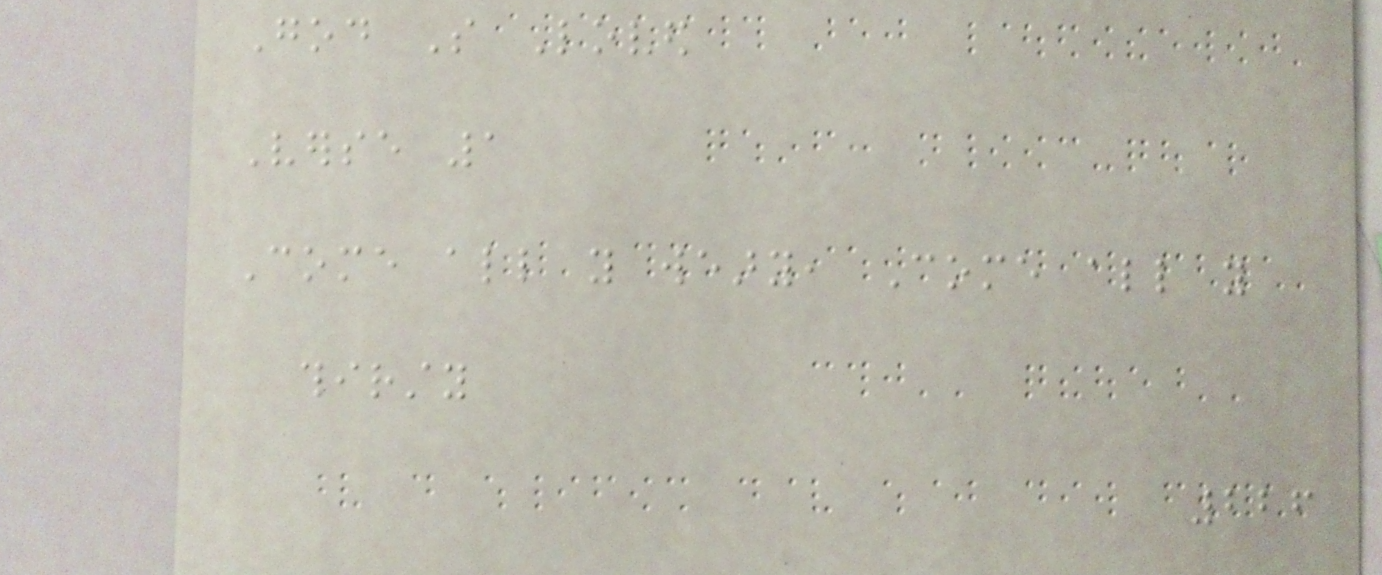God So Loved
Verse 1
Come all you weary, Come all you
thirsty
226
